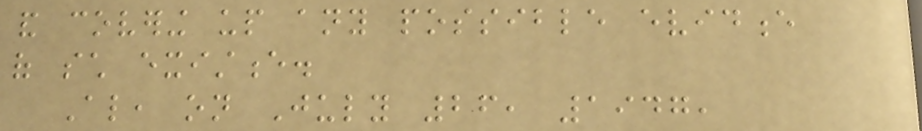and covering up any possible evidence
of such existence.
Also, on July 26, 1947,
